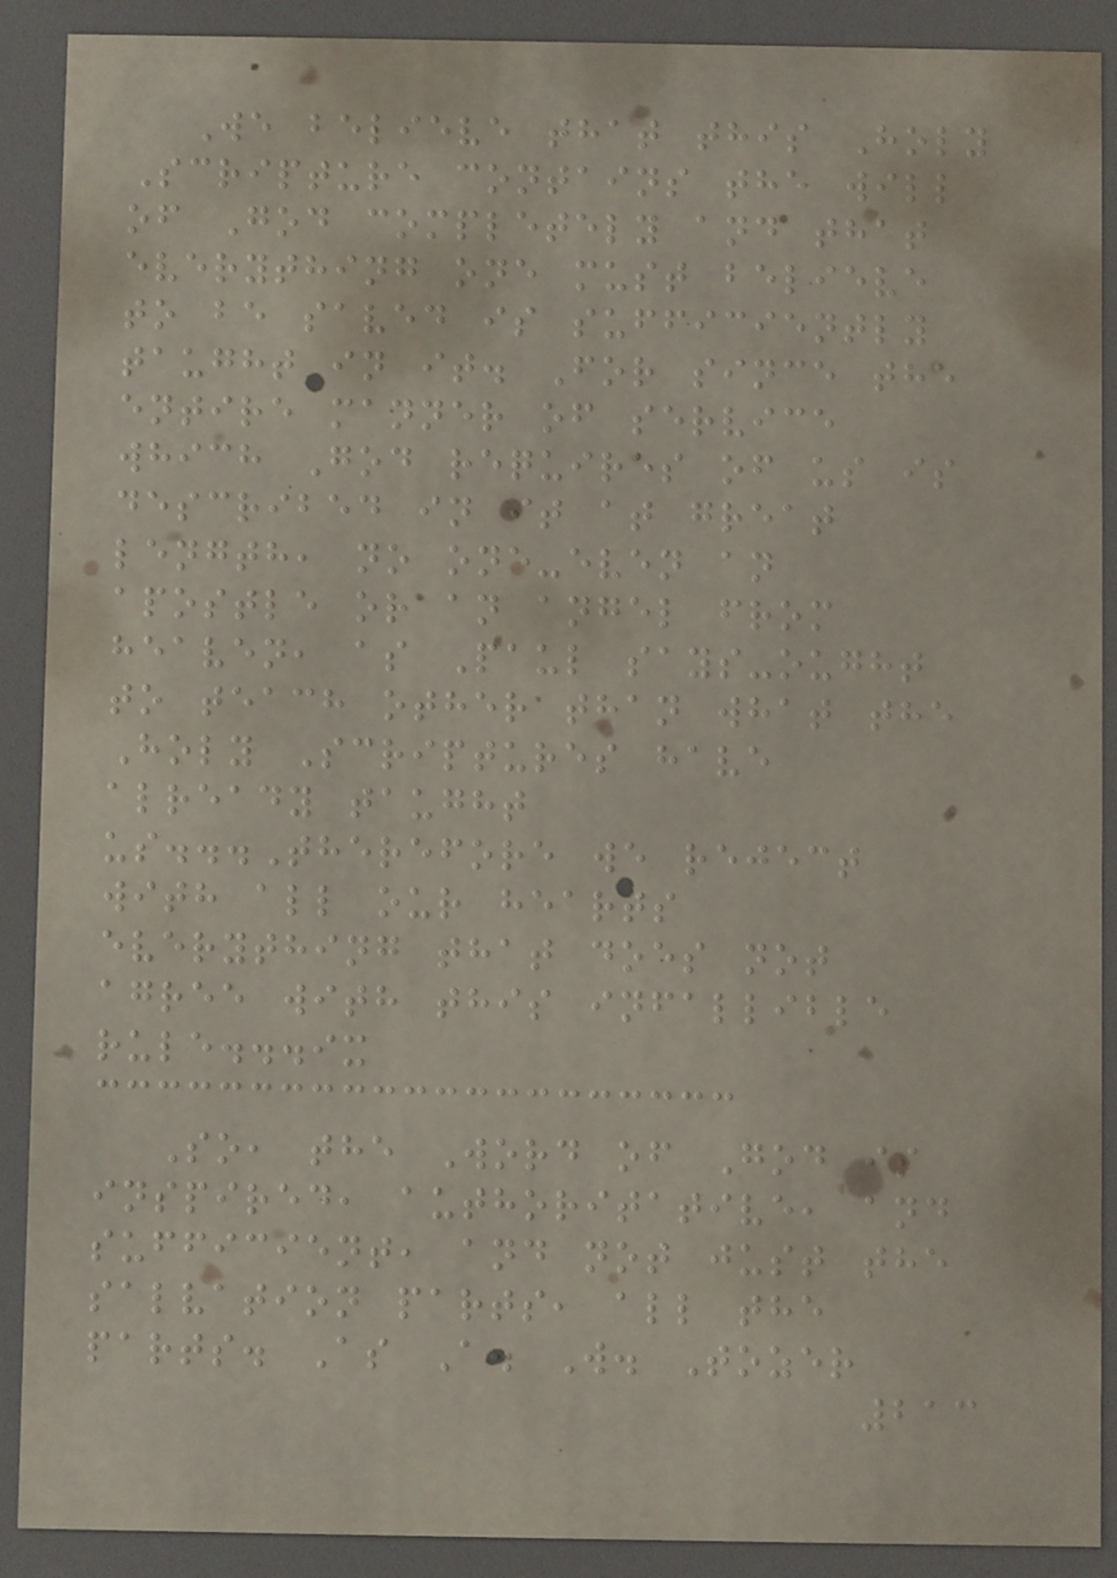We believe that this Holy
Scripture contains the will
of God completely and that
everything one must believe
to be saved is sufficiently
taught in it. For since the
entire manner of service
which God requires of us is
described in it at great
length, no one-even an
apostle or an angel from
heaven, as Paul says-ought
to teach other than what the
Holy Scriptures have
already taught
us...Therefore we reject
with all our hearts
everything that does not
agree with this infallible
rule...ix
So, the Word of God is
inspired, authoritative, and
sufficient, and not just the
salvation parts, all the
parts. As A. W. Tozer
213
